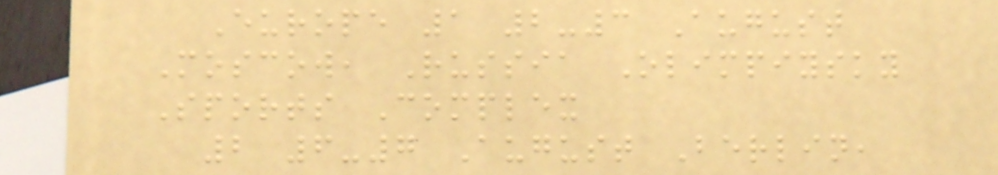Europe 1 2-3 August
Moscow, Russia Olimpiysky
Sports Complex
2 6-7 August Berlin,
